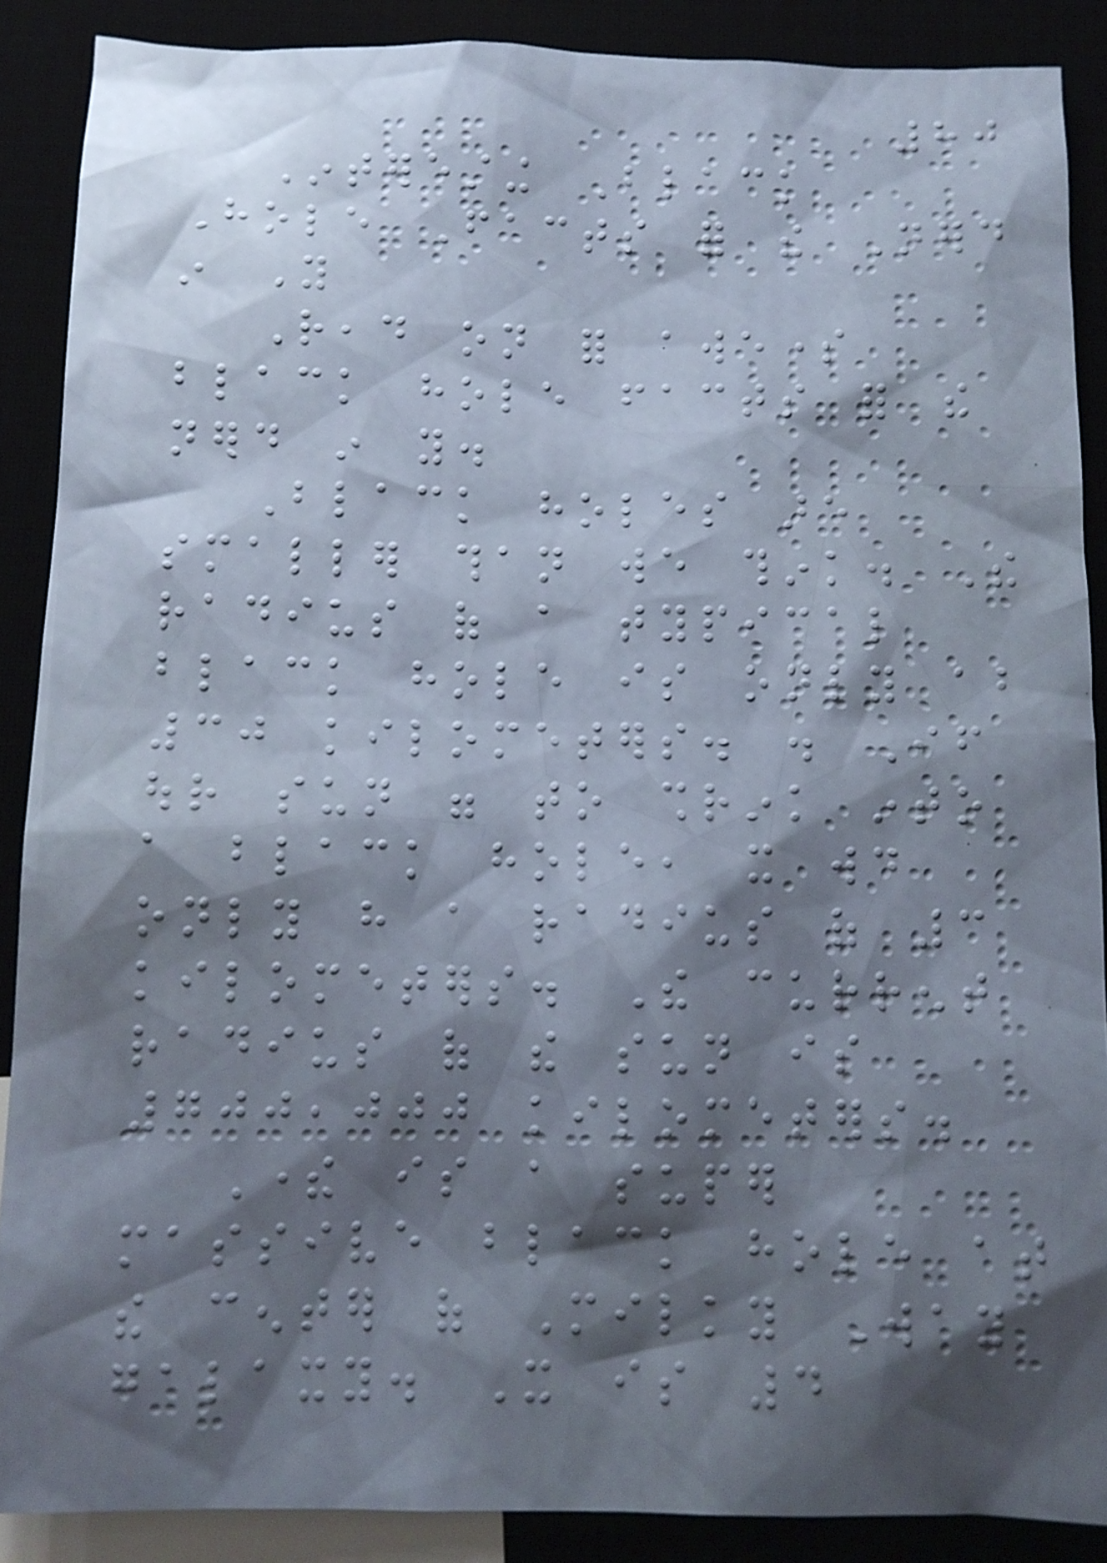80
Interesting Black
Hole Facts for the Nerd
in You
Read on for awesome
black hole facts for the
nerd in you.
Black holes are
smaller than we think. The
radius of a typical
black hole is only about
30 kilometers. . If
our sun were to shrink into
a black hole, it would
only have a radius of 3
kilometers. The current
radius of the sun is
700,000 kilometers.
There is a super
massive black hole at
the center of Milky Way
galaxy. It is 4
